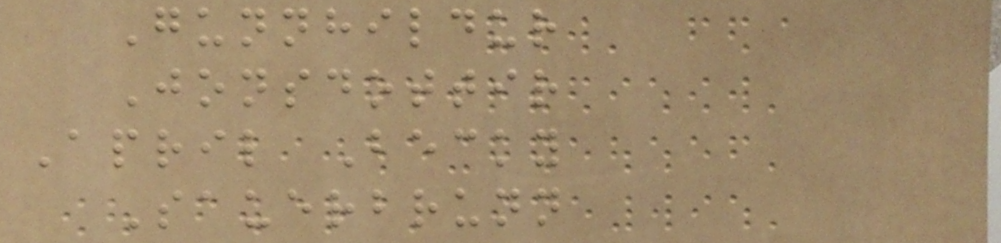Gunnhildur
Jonsdottir
April Becky
Sauerbrunn
